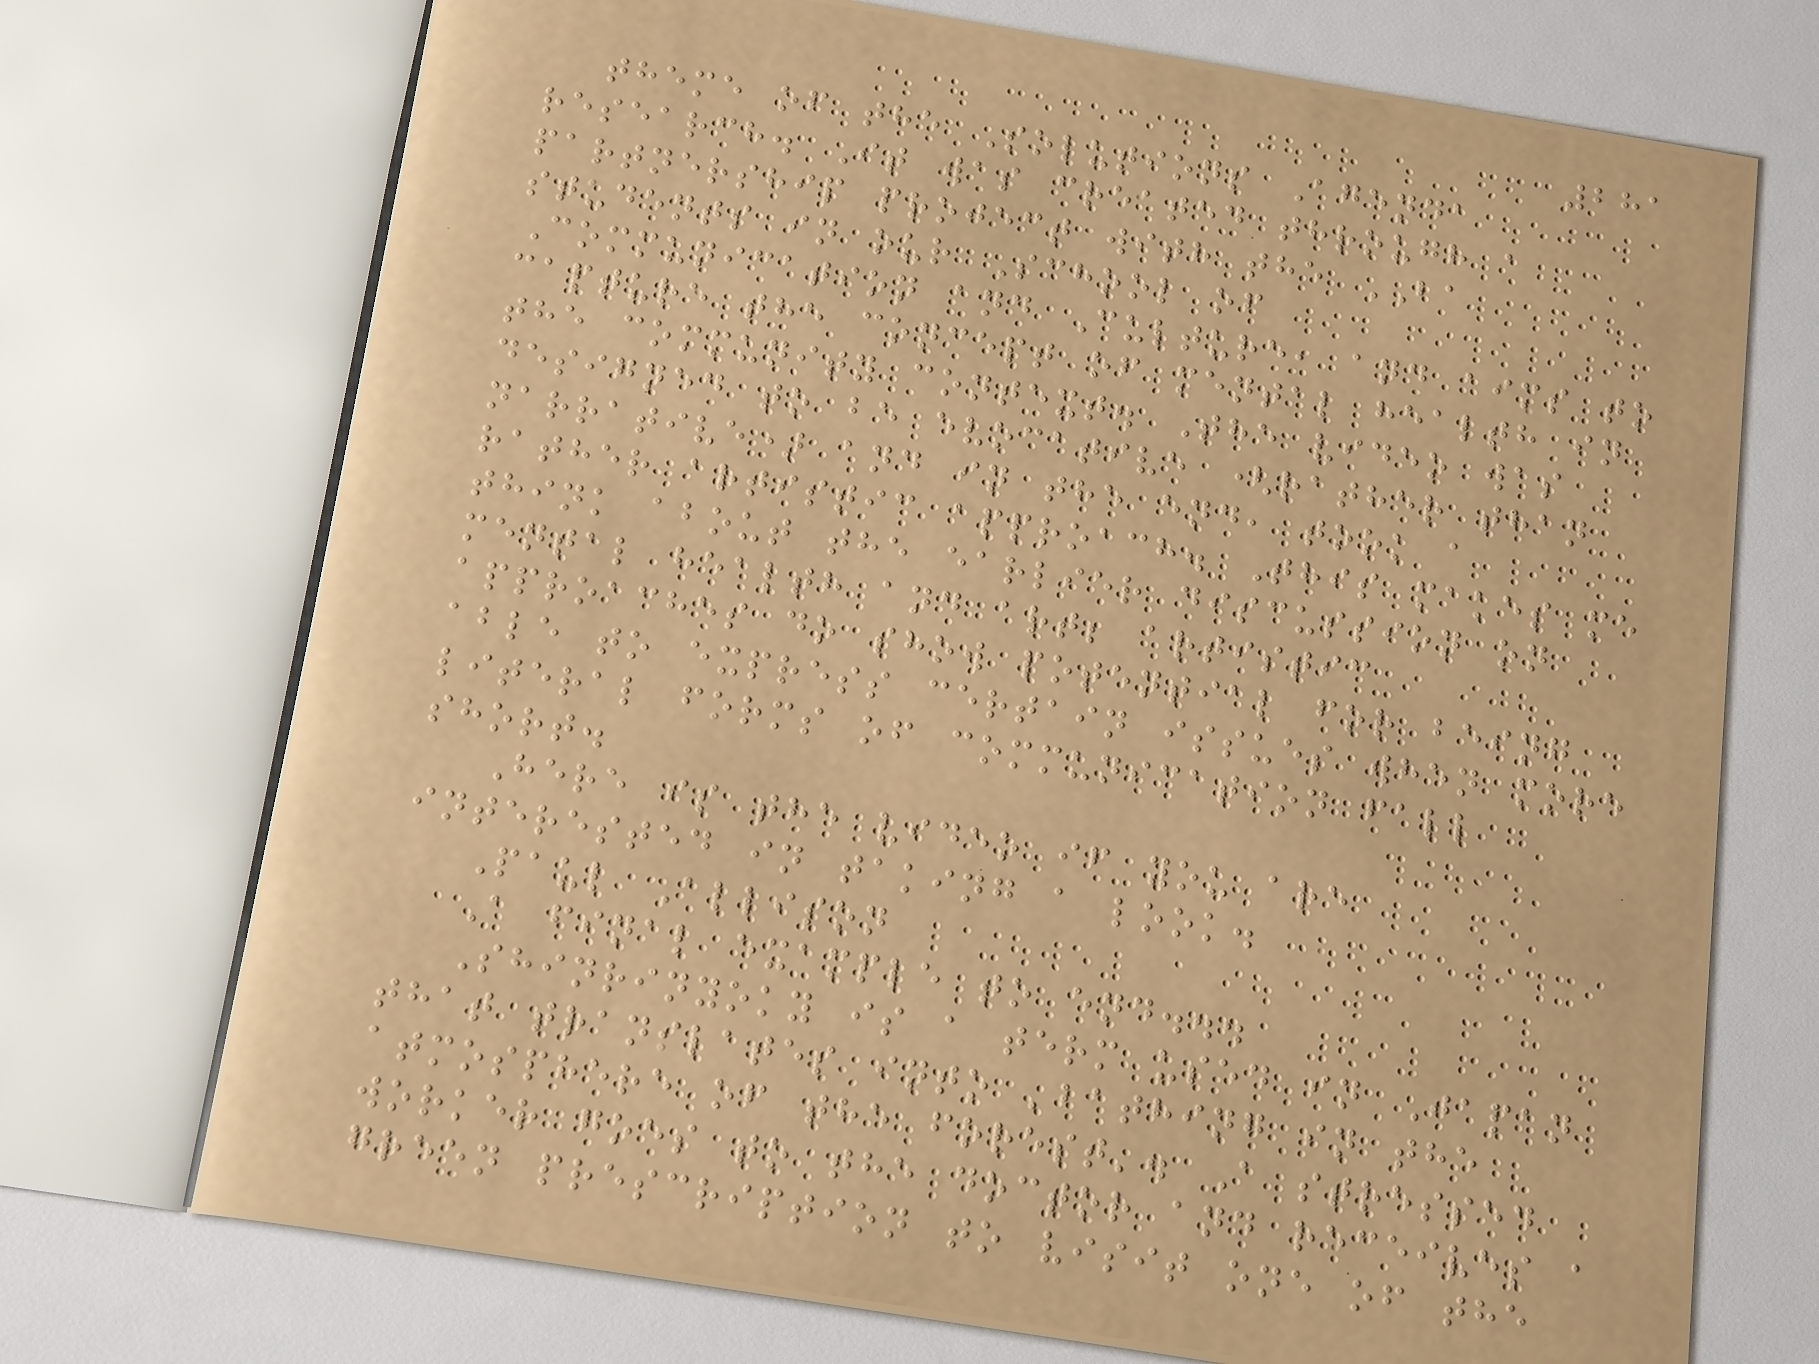281
theme of the Solutions Agenda
research. It was created through a
partnership project with the BA
students in our School of
Communication and Culture, and aims to
capture the concept of mental health in
the community context. The video was
designed to be evocative (rather than
narrative) and in the end, took a
rather artistic approach. This makes me
think about the earlier discussion on
mental health and art; artistic
approaches do show potential for being
able to express certain issues when more
literal forms of communication fall
short.
Here is the video if you are
interested in taking a look.
Paul Allison
A final example to end...
Shinrinyoky is a term used in Japan
that translates into 'bathing in the
atmosphere of the forest'. A stressed
worker goes to the doctor and receives a
green prescription to visit one of the
